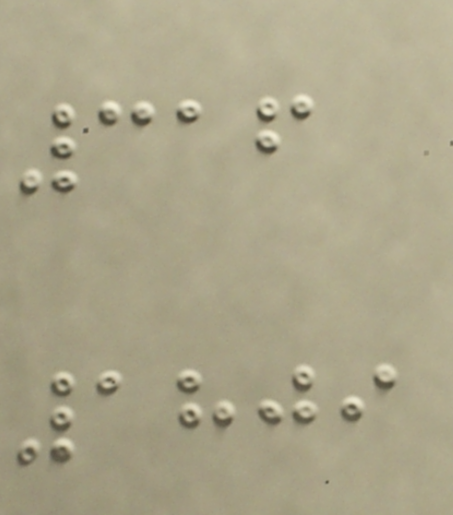316
1809
